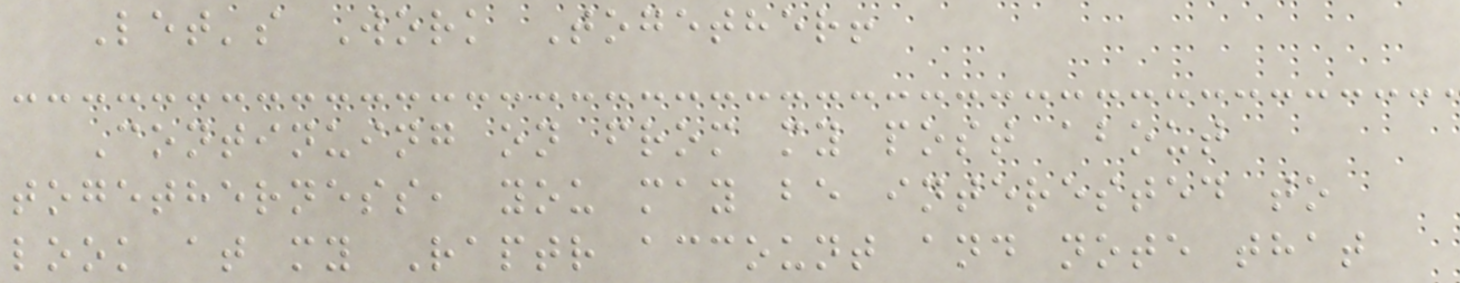Let's Work Together!
Continuing on from my post about
togetherness, you may be interested to
look at my Raptr account and note that
